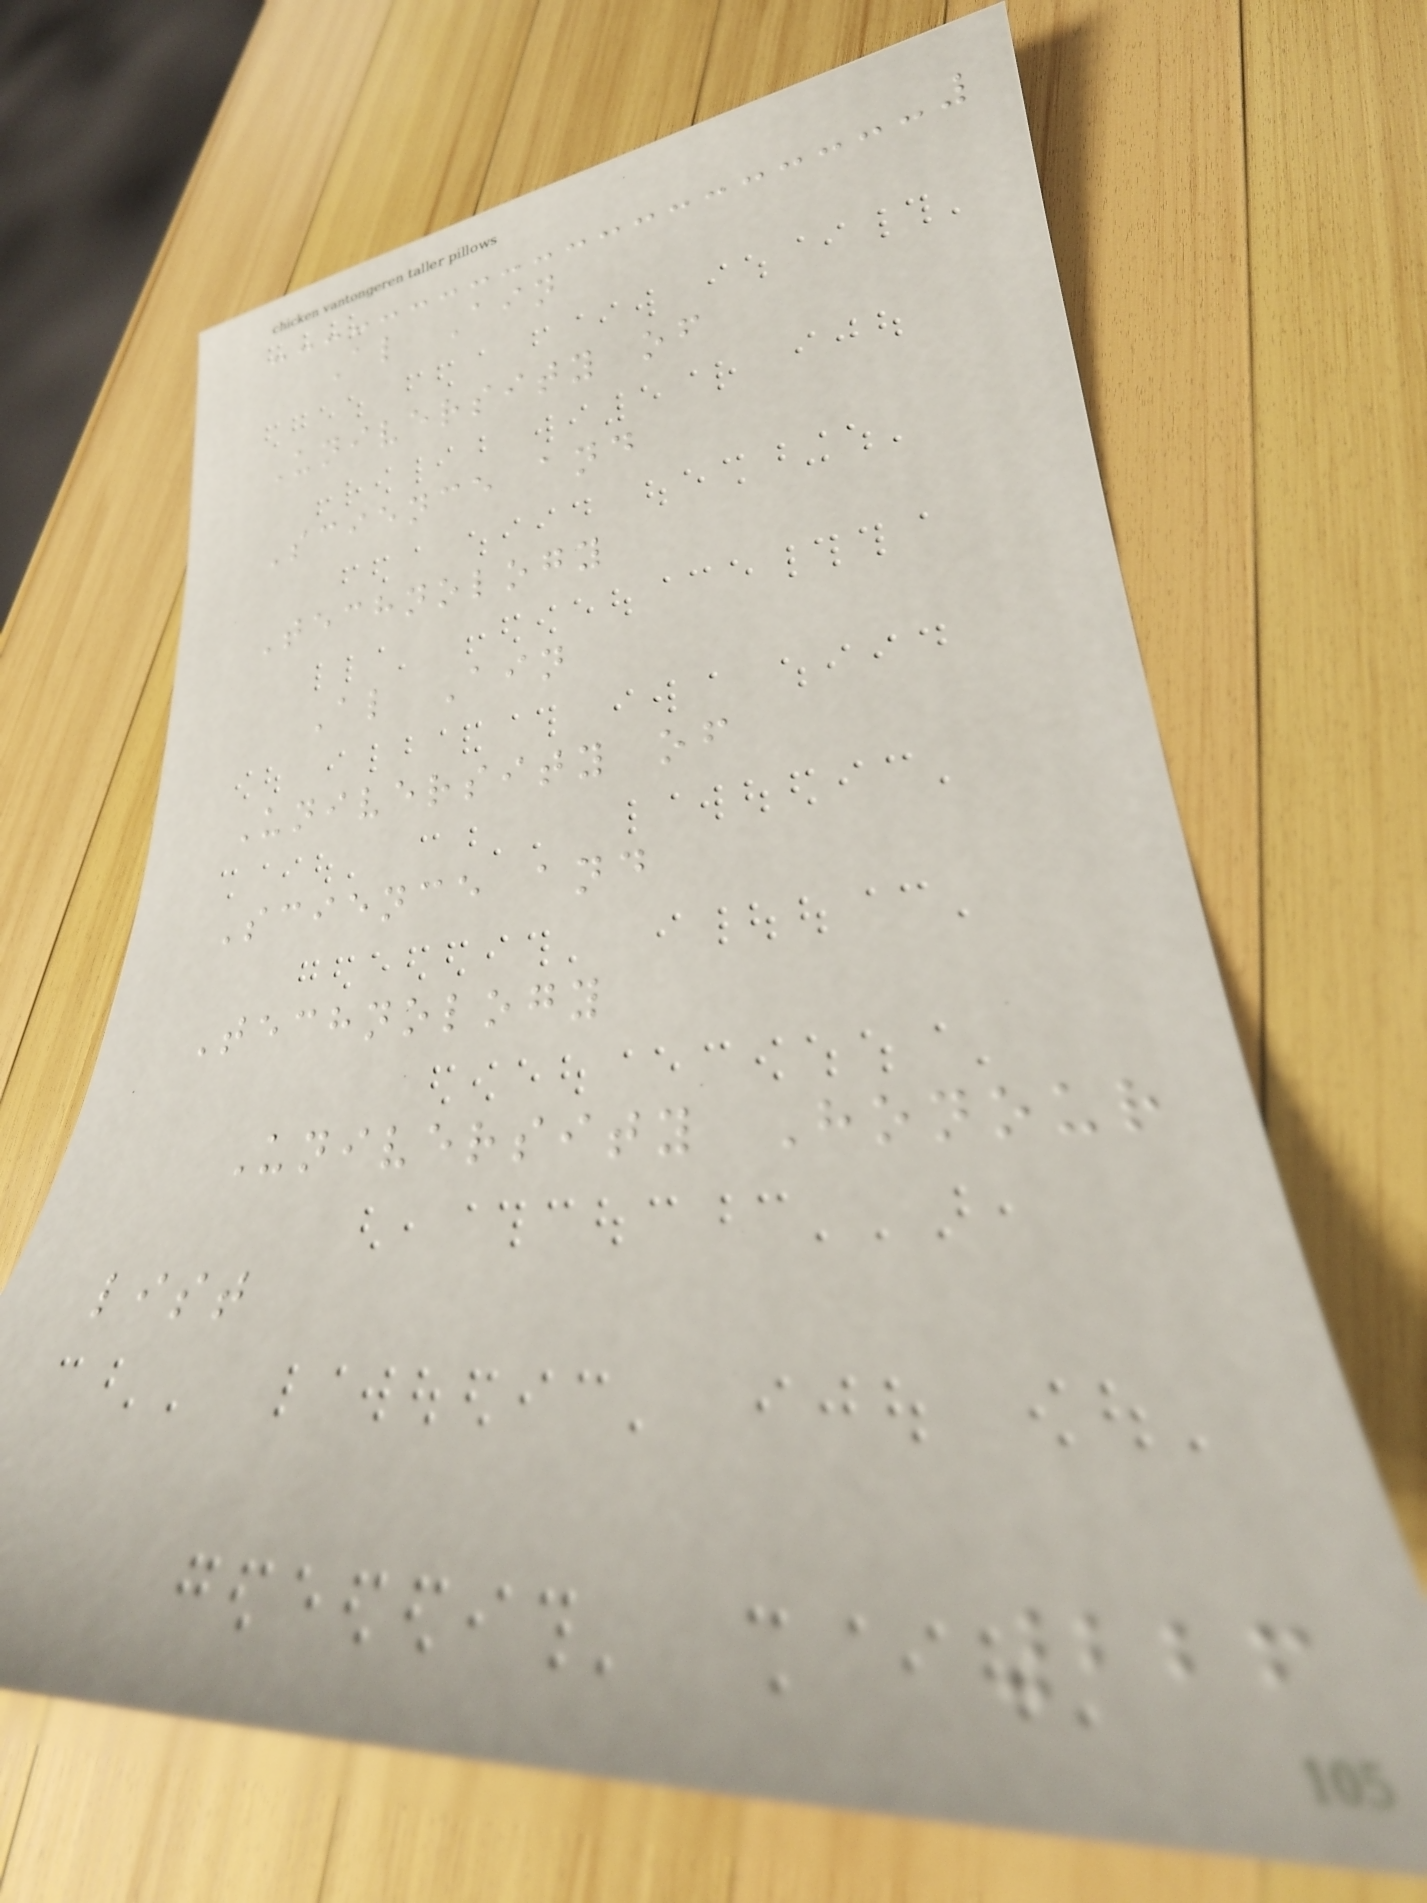Al Ain
University of
Science and
Technology
Al Ain
University of
Science and
Technology
University Honour
list
226
